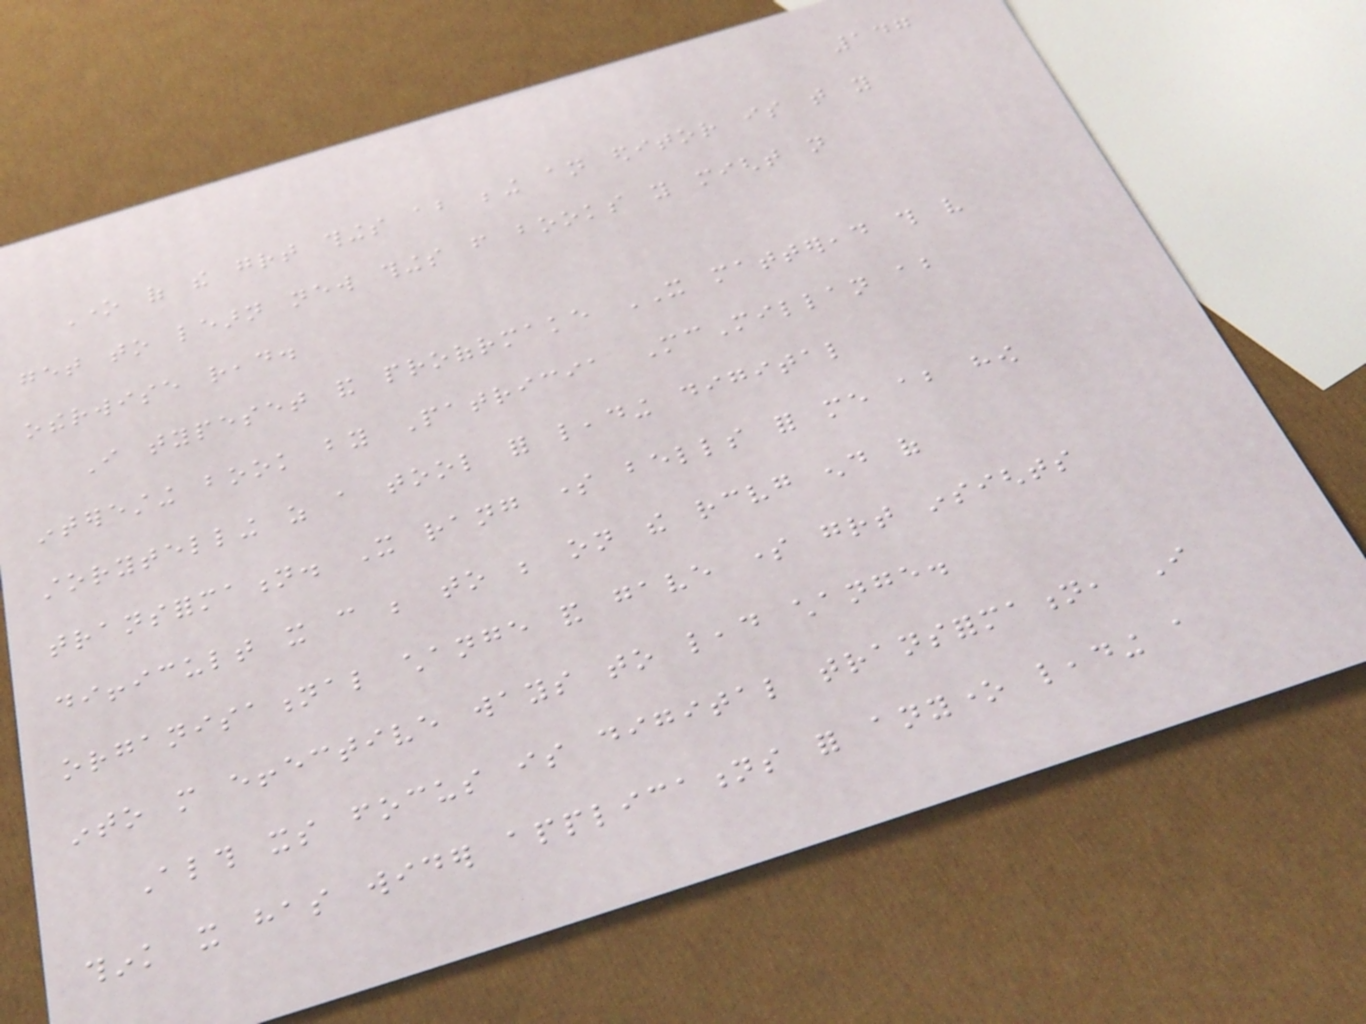147
One of the great things about being an editor is that you
get to learn new things from books you might not
otherwise read.
I typeset and proofrmake IT matteread this very
interesting book by Patricia McMillan about
storytelling as a tool for leading digital
transformation. It rang some bells for me about how
difficult it can be to be on the receiving end of
organisational change and gave some great insights
into more effective ways to lead change.
Although its focus is digital transformation, I
think it has wider applications for anyone leading a
